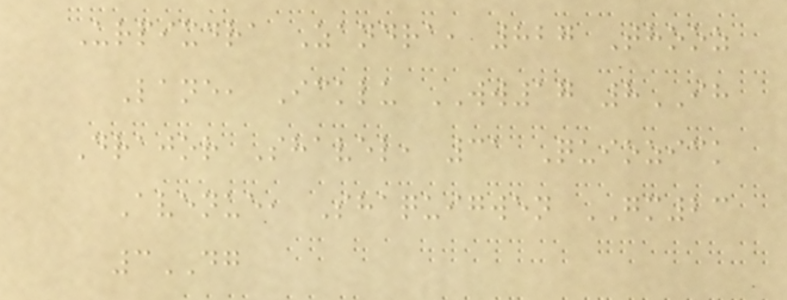Urpixdra Zandra, 827 Thooz
Lane, Icklu WW17 8IH
Drajor Shavel, 31 Quiozick
Avenue, Shaquigwen GM23
3DG
